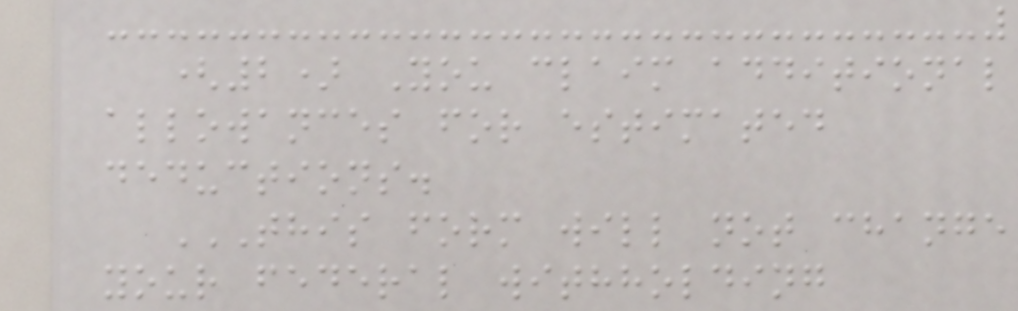(2) You claim additional
allowances for estimated
deductions.
THIS FORM WILL NOT CHANGE
YOUR FEDERAL WITHHOLDING
